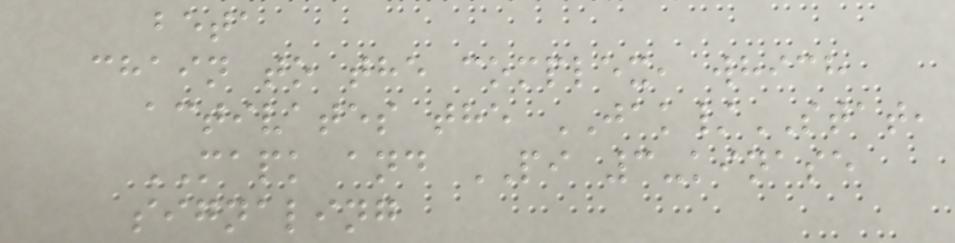beta
chain to the complex, which
activates the JAK/STAT,
MAPK and PI 3-kinase
signaling
